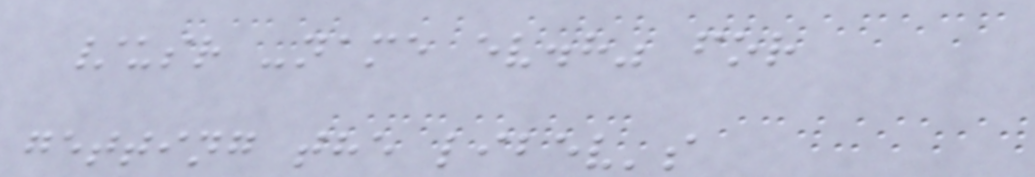/usr -name ev.h" for
getting the libev's
